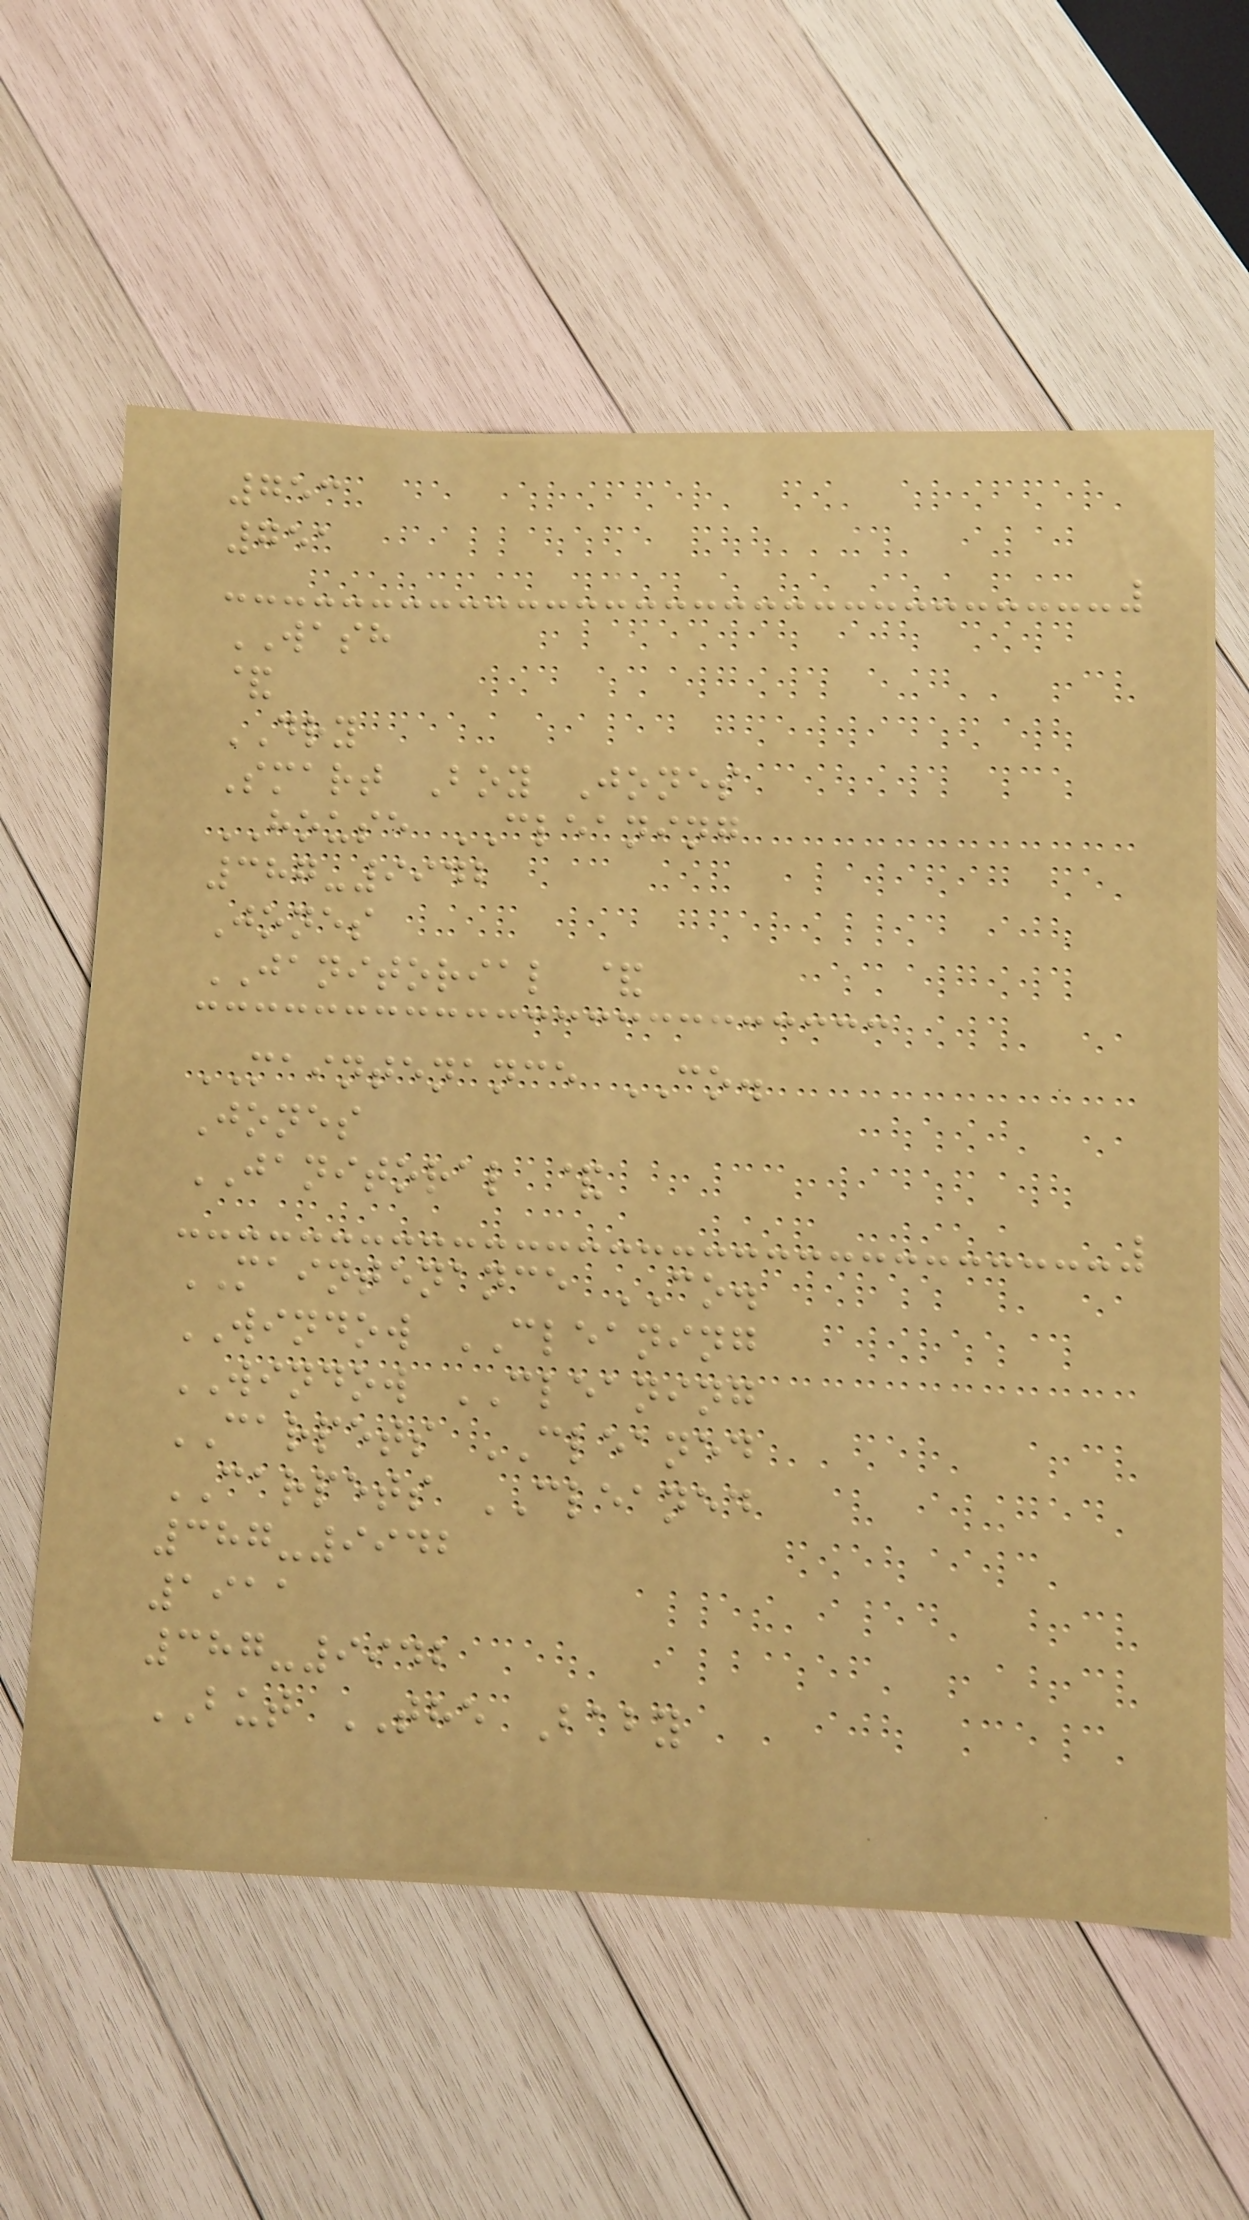753
751
WASH
&
DRY
Smart Boy Jones
HOUSE CLEANING
387-9942
Jones
JANITORIAL &
MAINTENANCE CO.
Jones
JANITORAL &
MAINTENANCE CO.
WINDOW CLEANING
WINDOW CLEANING
CARPETS CLEANED
CARPETS CLEANED
387-9942
1911
387-9942
BUT THE Baby
